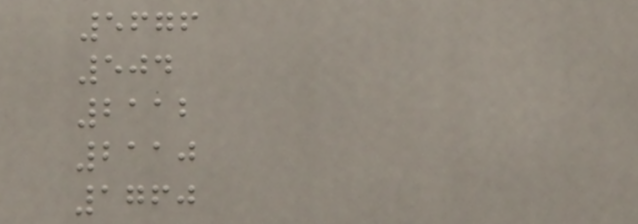5676
504
2112
2110
1760
